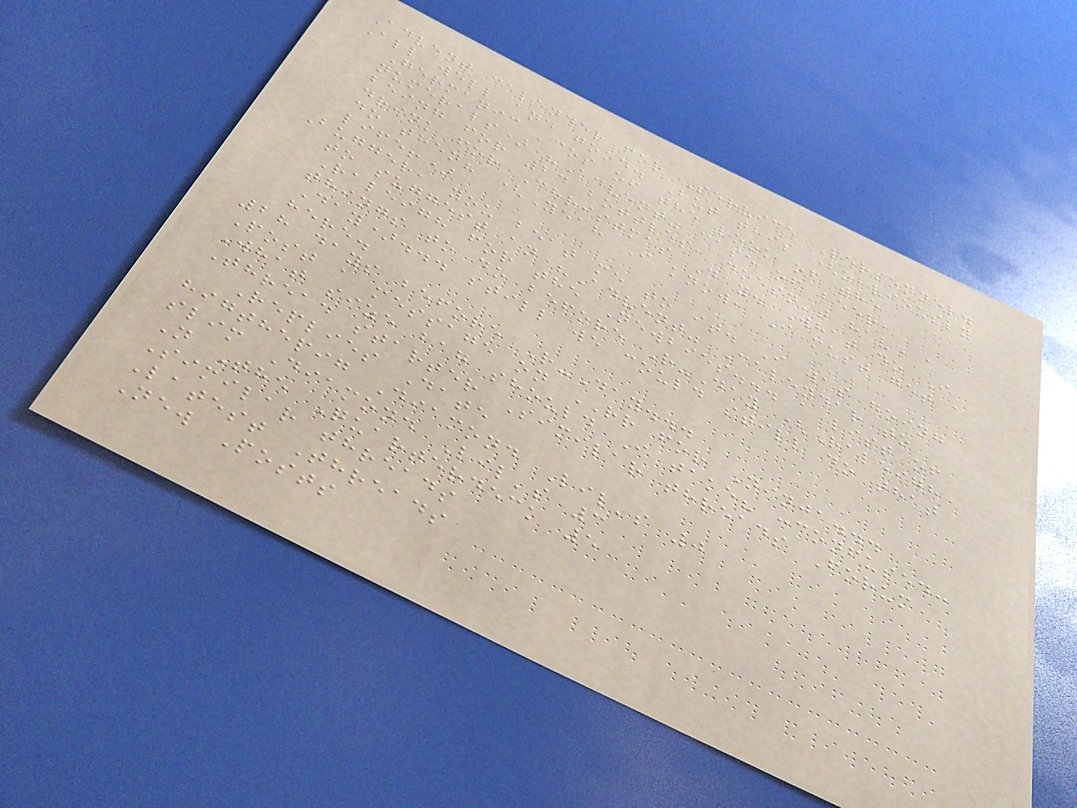Advent calender for Service Personnel.
All well and good. But this (obviously
Germanic 'cos of the look of the
numerals) "Advent" case of beer,
being for 24 bottles, doesn't have a
drink for Christmas Day. What do I
do then? (Yeah I know, I must get a
life!)
Bugger, you beat me to it. I was going
to suggest an "Advent" Calendar to
Raleigh for the Newbies... a list of
things to do before R-Day (Raleigh
Day)... still we could still do that
here.
28 days before R-Day...
Post a message on RR for Ninja...
What size bag should I take? :confused:
Thread starter Similar threads Forum
Replies Date
higthepig Diamond Lil's 0
slim Diamond Lil's 3
N The Quarterdeck 5
Similar threads
Latest Threads
New Posts
